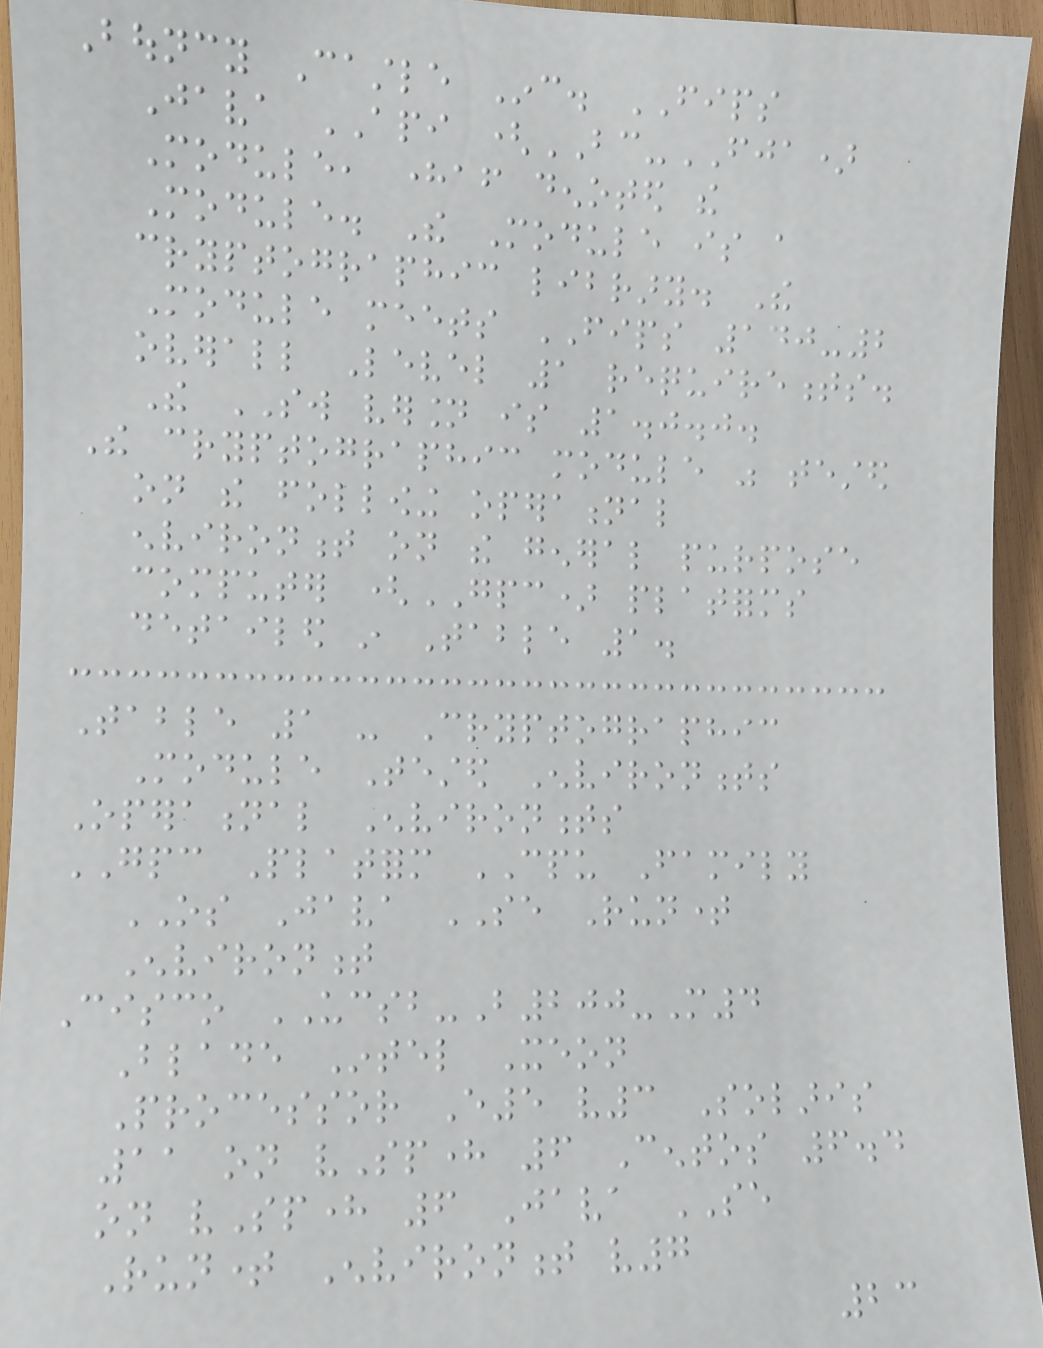Bouncy Castle Inc. FIPS
Java API (BC-FJA)
Module, hereafter denoted the
Module. The Module is a
cryptographic library. The
Module meets FIPS 140-2
overall Level 1 requirements.
The SW version is 1.0.0.
The cryptographic module was tested
on the following operational
environment on the general purpose
computer (GPC) platforms
detailed in Table 1.
Table 1 - Cryptographic
Module Tested Environments
Operational Environments
GPC Platform CPU Family
OS Java SE Runtime
Environment
Cisco UCSB-B200-M4
Blade Intel Xeon
Processor E5 v3 Solaris
11 on vSphere 6 Centos 6.4
on vSphere 6 Java SE
Runtime Environment v7
23
